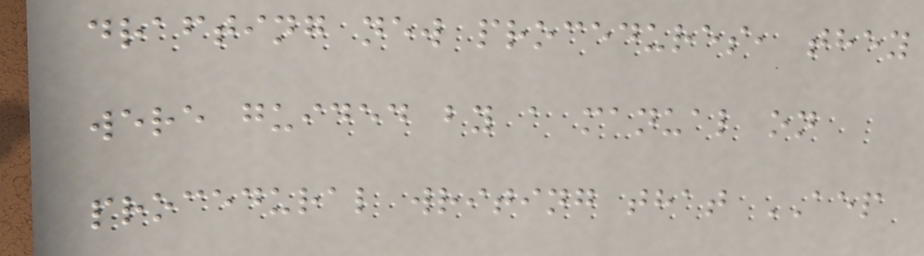drafting new procedures, they
were guided by a manual on
procedural writing that AEP
